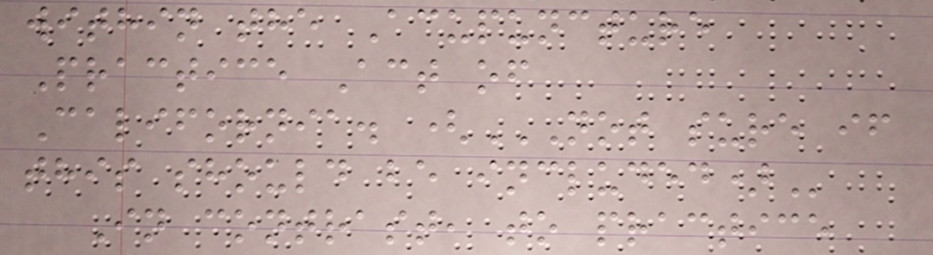within the Acupuncture
Practice Act of
California. (NOT SURE IF
THIS SHOULD BE INCLUDED)
In contrast, to practice
